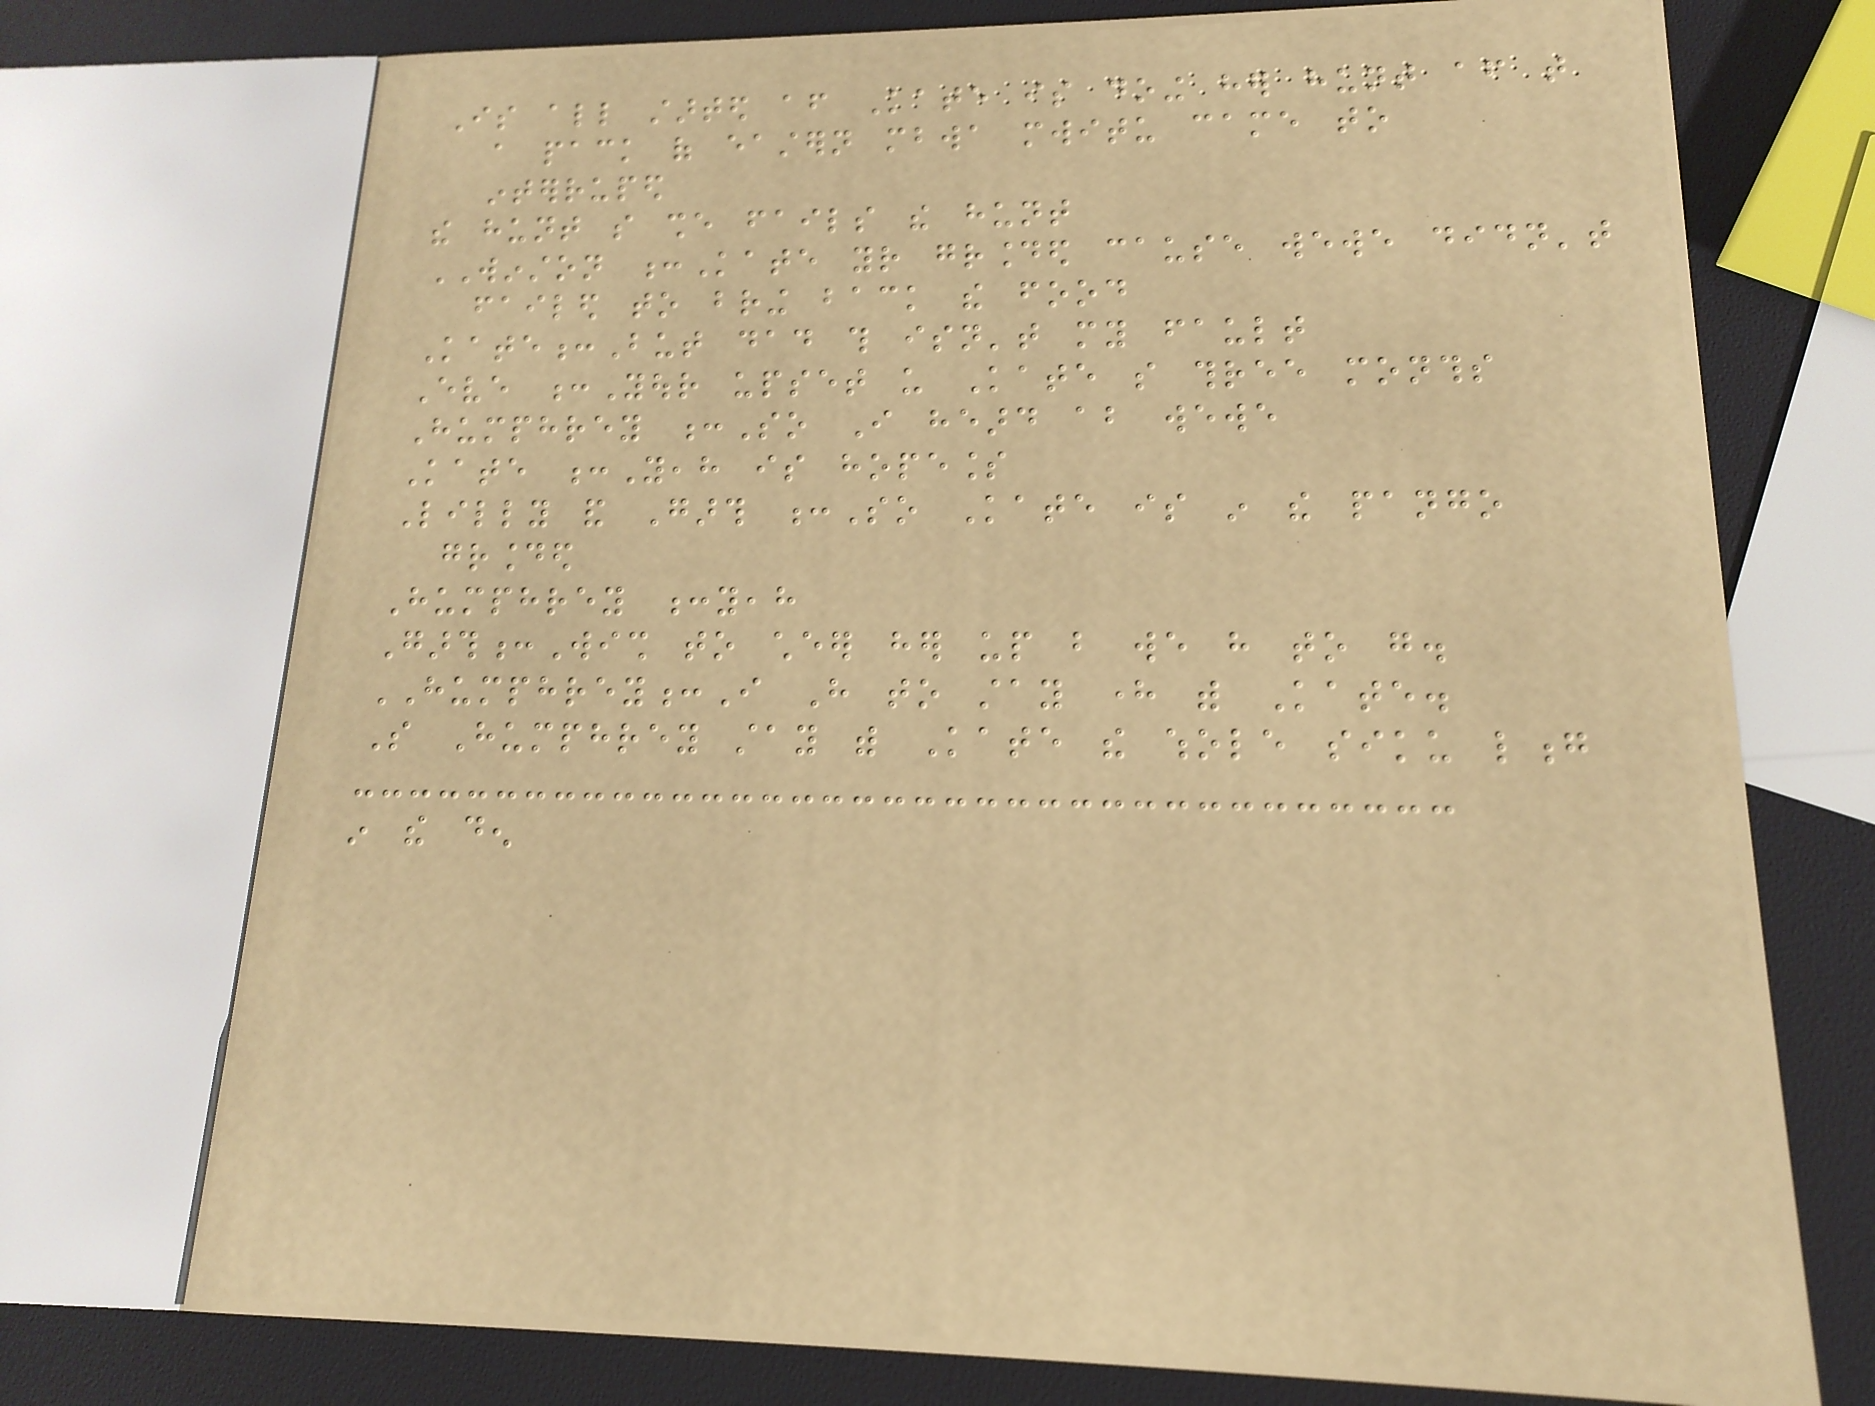Is all started after Kate is doing her hunt after that
a pack of eastern mbwa mwitu came to
interruped
the hunt so she fails the hunt
WINSTON :Kate your grounded cause wewe didn't
failed to bring back the food
Kate:But dad this isn't my fault
Eve :Your upset us Kate so three months
Humphrey :So I heard about wewe
Kate :Yeah is hopeless
Lilly and Garth :So Kate is in the pango
grounded
Humphrey :yeah
Garth:Wish to cheer her up but we have to go.
HUMPHREY:I Have to stay here with Kate.
So Humphrey stay with Kate the whole siku long
in the den
